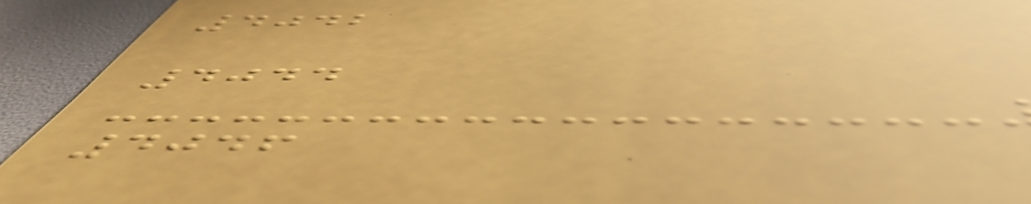4042
4044
4046
